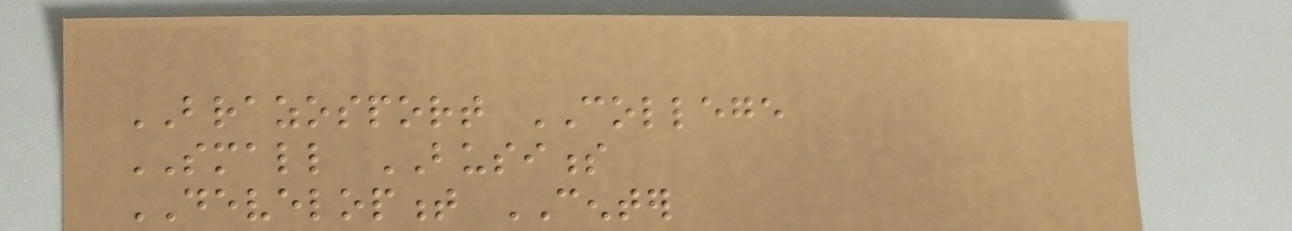BRAZOSPORT COLLEGE
SMALL BUSINESS
DEVELOPMENT CENTER
